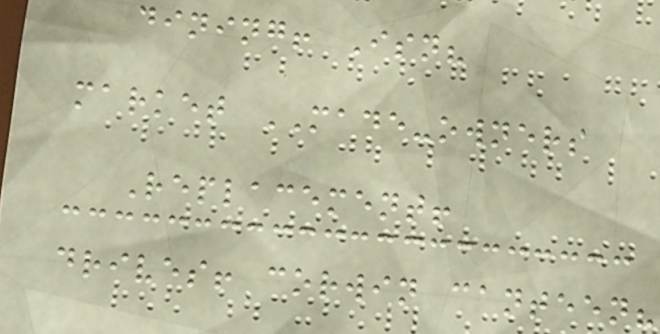dining! Isn?
market MADE-owners
Replacement!
drives! corwin canteen?
